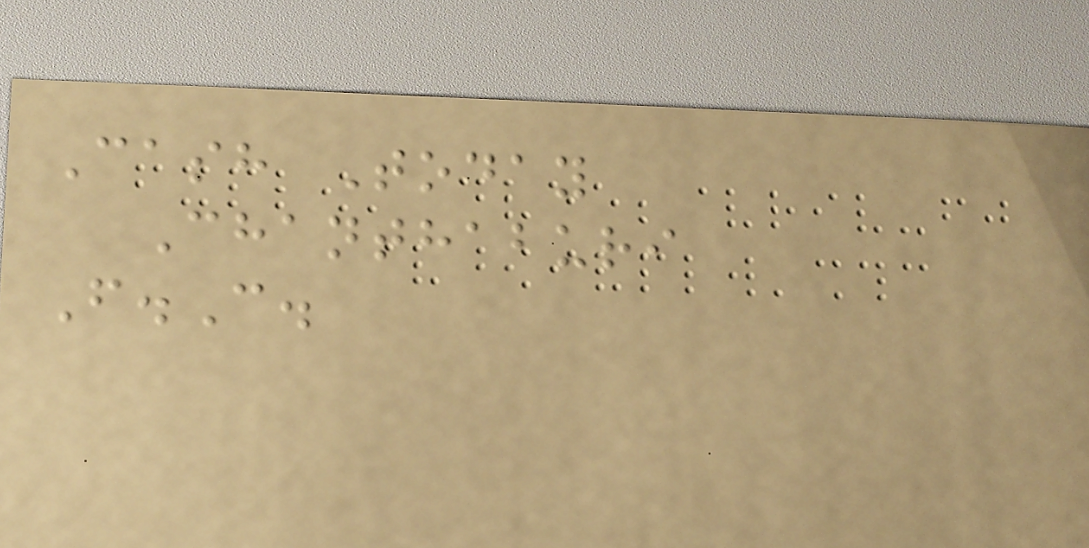Cash Today
Chanthaburi
F.C.
